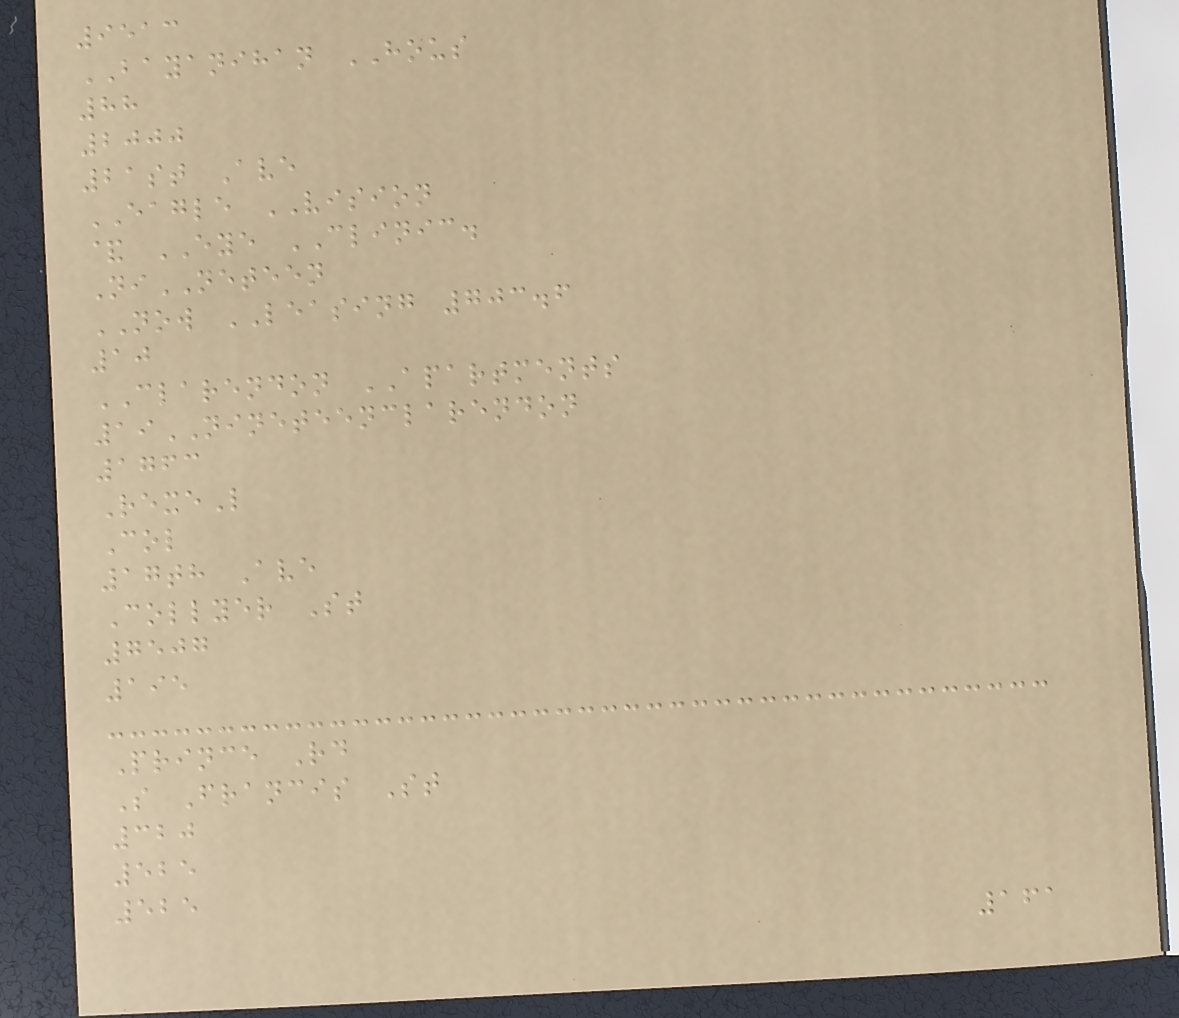9513
BAYANIHAN HOUS
88
2000
21st Ave
EAGLE VISION
& EYE CLINIC.
NiNETEEN
NOW LEASING 703.6
10
CLARENDON APARTMENTS
19NINETEENCLARENDON
1763
RexeL
Col
17th Ave
Collyer St
7507
195
Prince Rd
S Francis St
320
525
525
161
